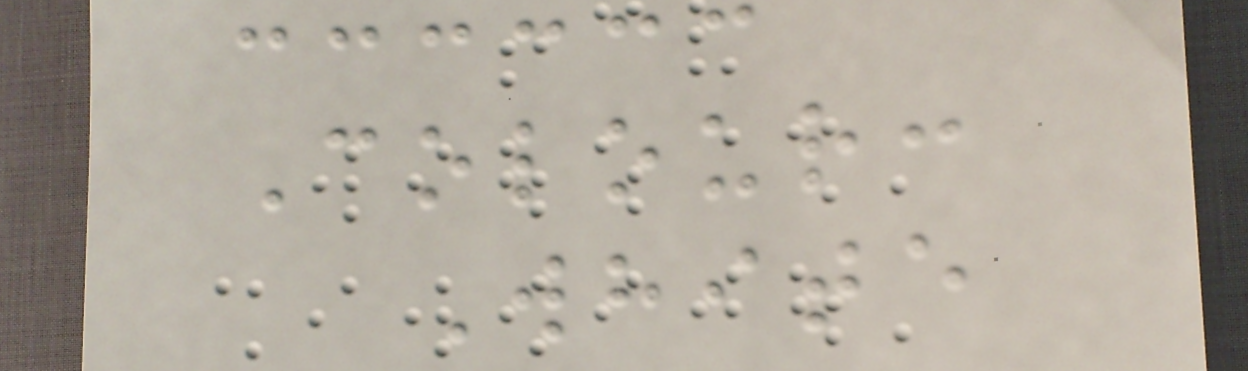Colour:
White
